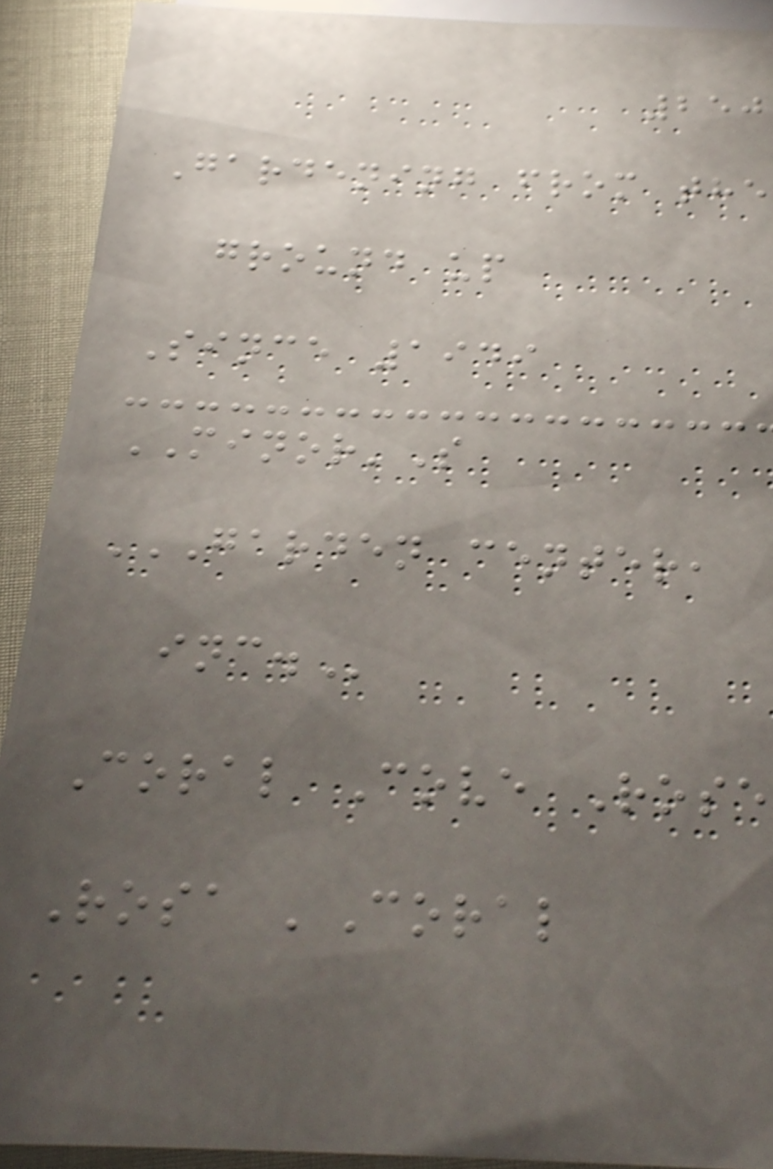250
Gardening from the
ground up
Since 1949
MINOR'S
GARDEN CENTER,
INC.
Coral Cove Rose
Rosa 'Coral
